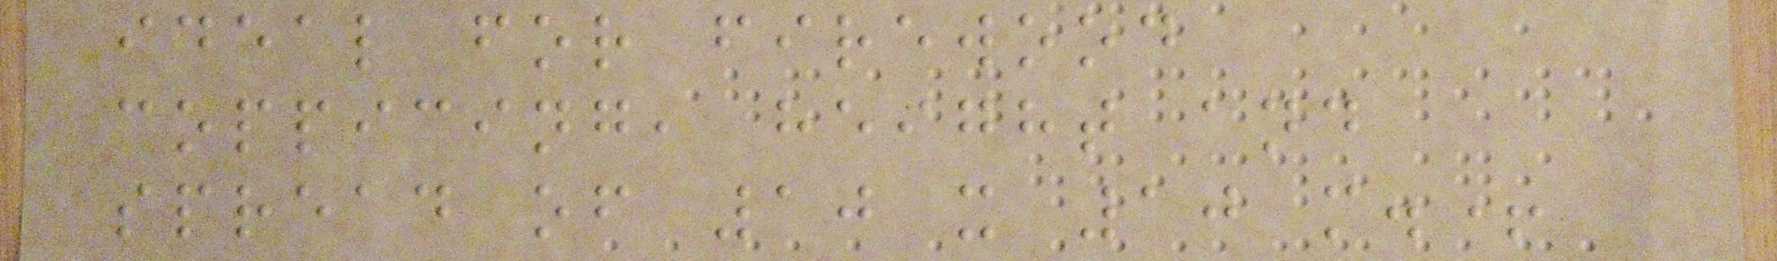ideal for firewood
coppicing, height and
spread of 10 x 10 m.+
